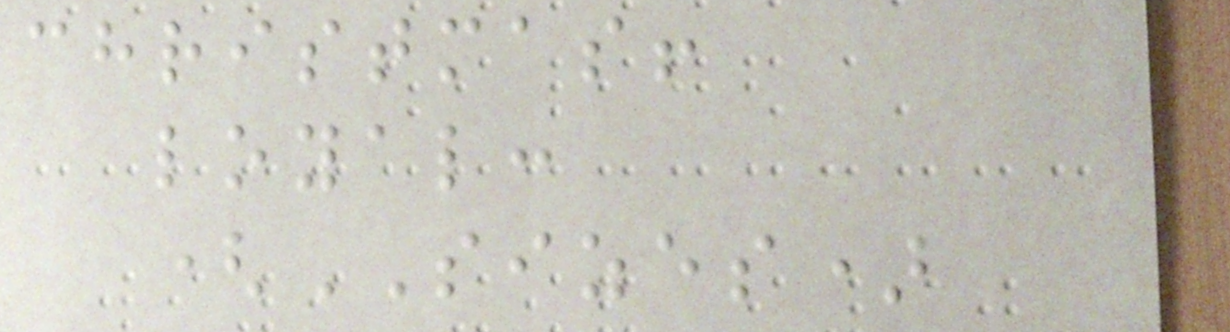christmas!
loyal:
(SIZES)
